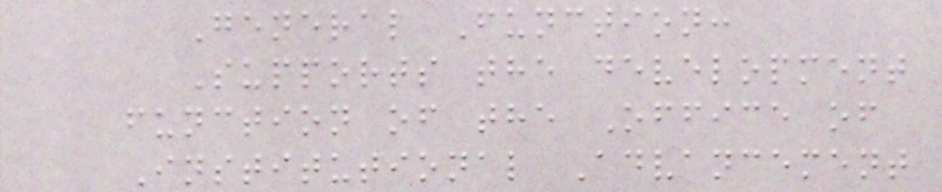General Function:
Supports the development
function of the Office of
Institutional Advancement
